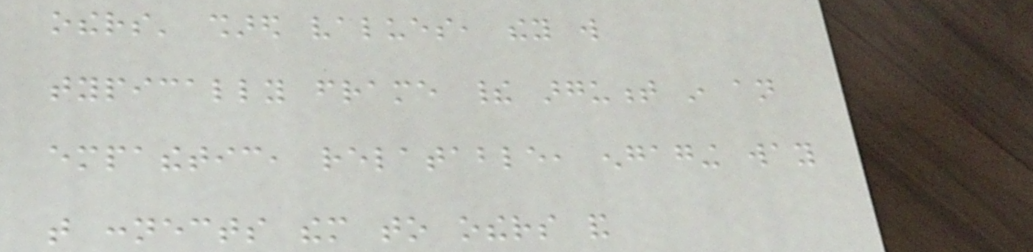others' shared values, they will
typically frame their argument in an
empathetic, relatable, engaging way
that connects them to others and
